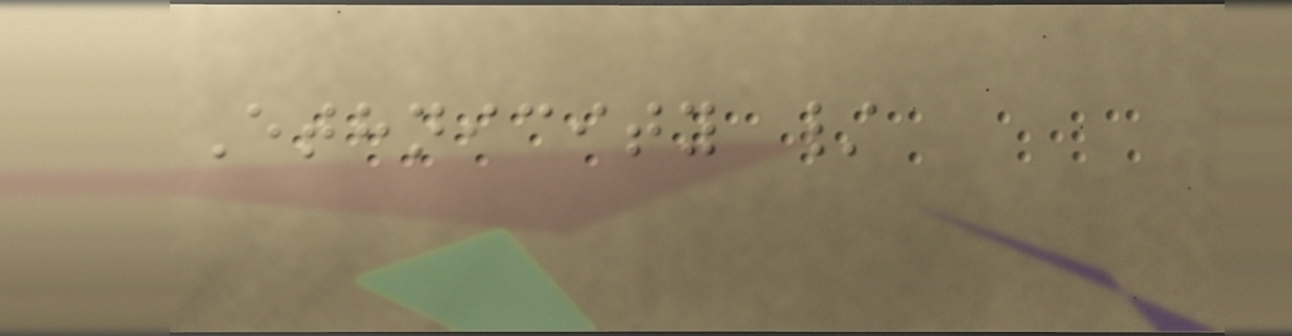Ethnicity /
